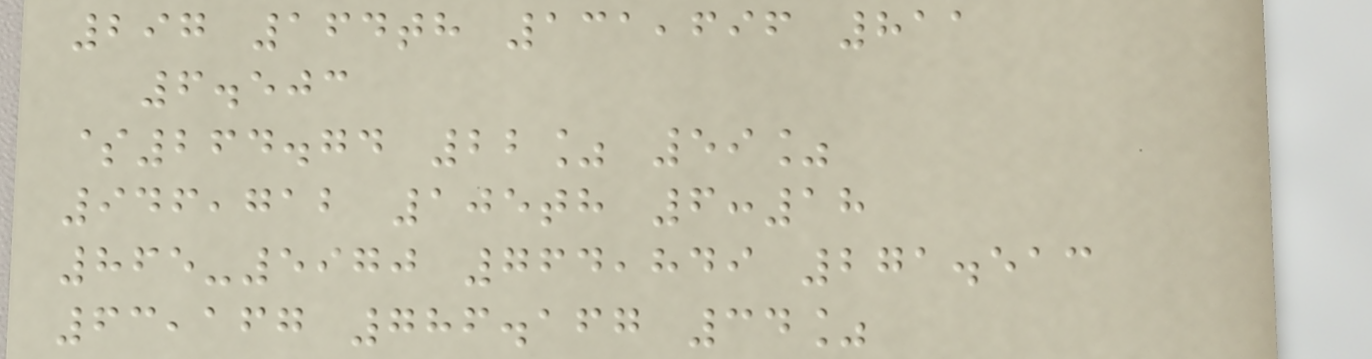297 164th 131,696 811
6.503
$264.74 22% 59%
946,712 105th 6:18
865-5970 764,849 271.513
63,167 786.167 34%
